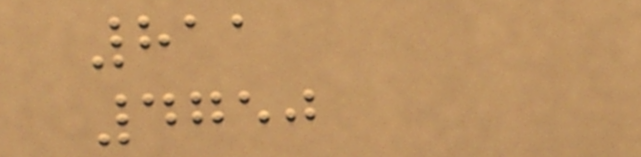811
4750
